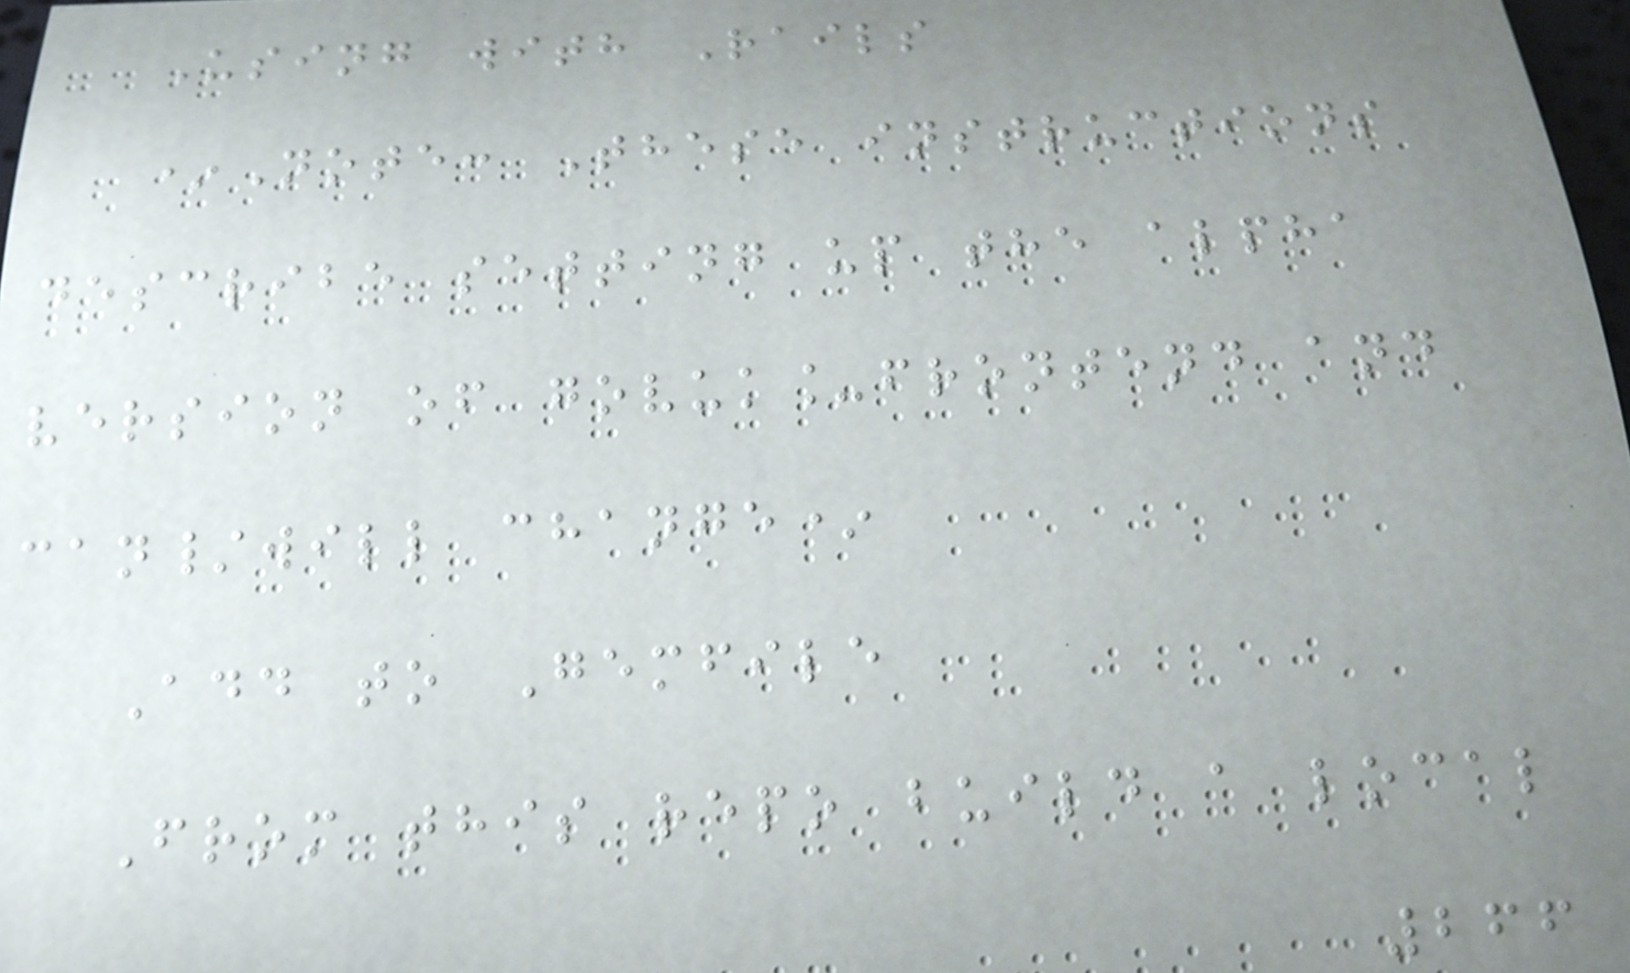Using with Rails
*Note: These instructions
describe setting up the alpha
version of govuk_frontend and
can/will change*
Add to Gemfile
From this repo build a local
266
